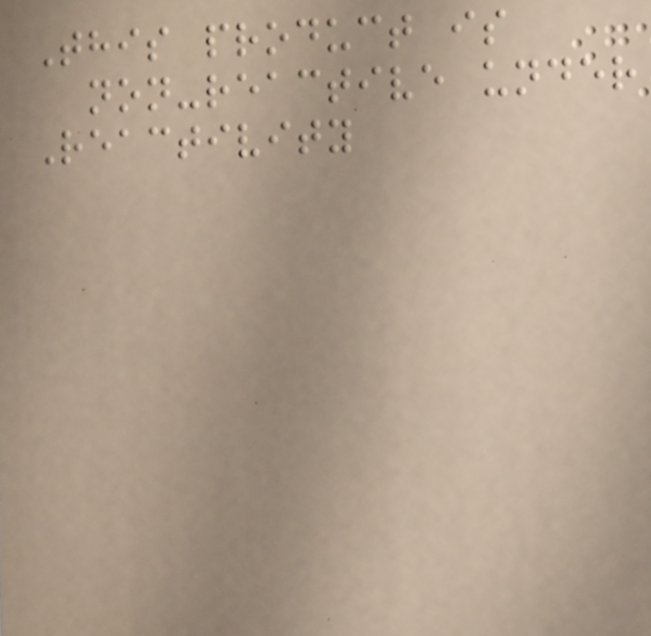This product is
non-reactive under
Reactivity
